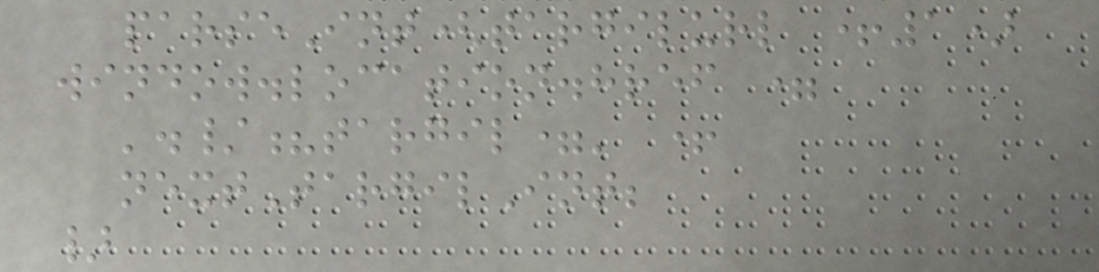parseInt(targilurl +1)
window.location.href =
'./?targil=' +
nextTargilInt;
}
